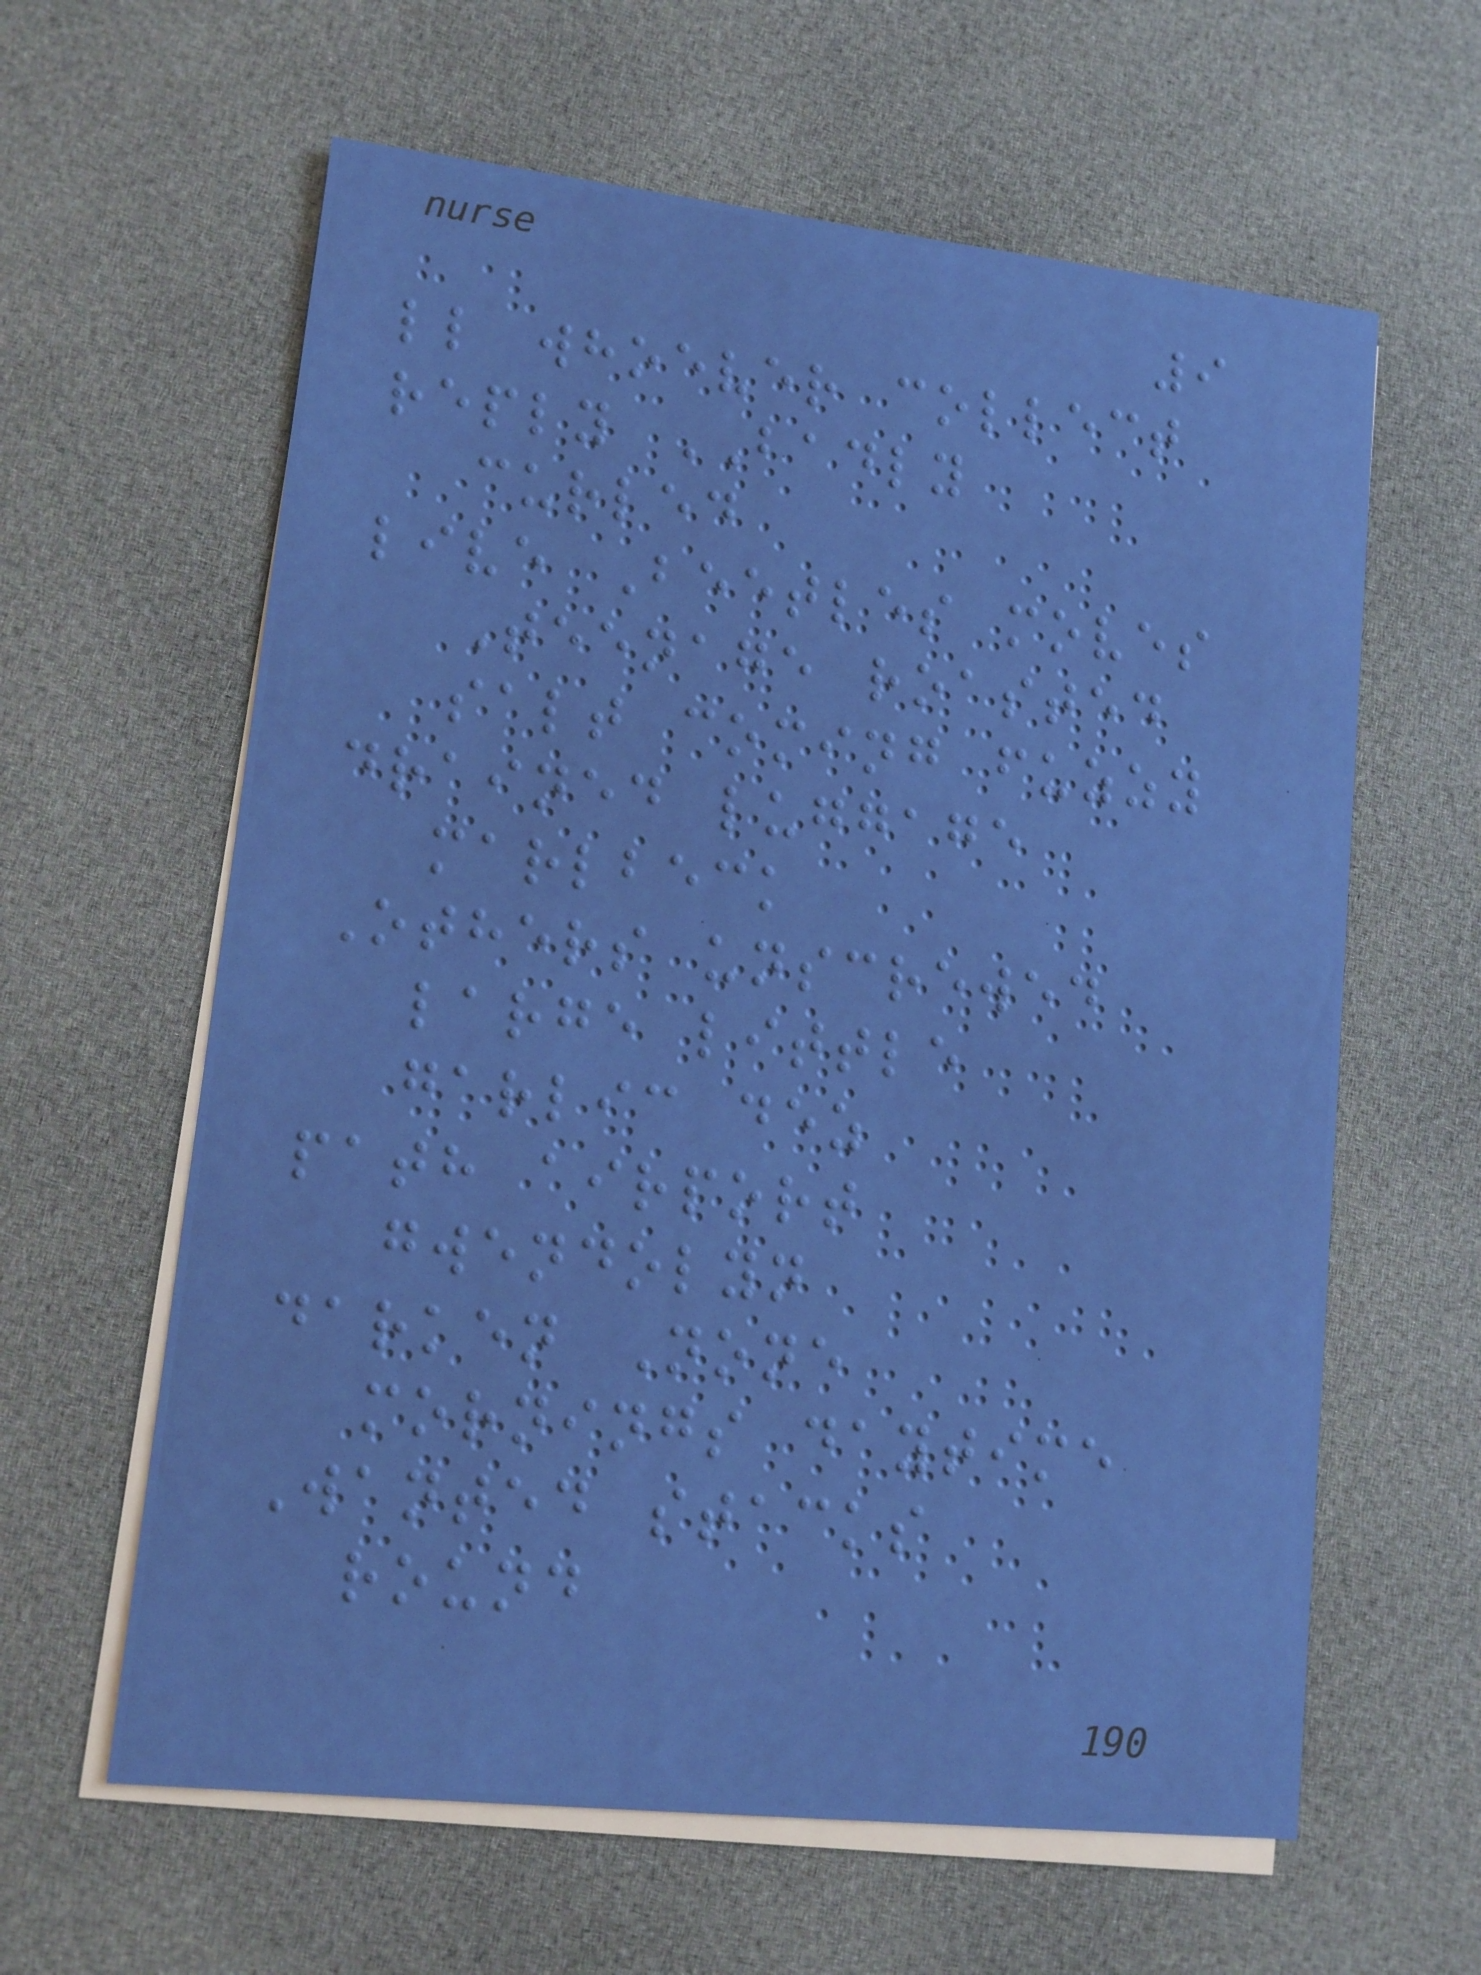9
ll whoever collect
reply BADLY
curled
live Beetles moves
Teenage roasted
salt coming fuzzy
drained luggage
marlbeck
Others unscrewed
large little
garlic dez
path airport
gwendolyn
darken None
mornings daytime
Wanted stacks
round
